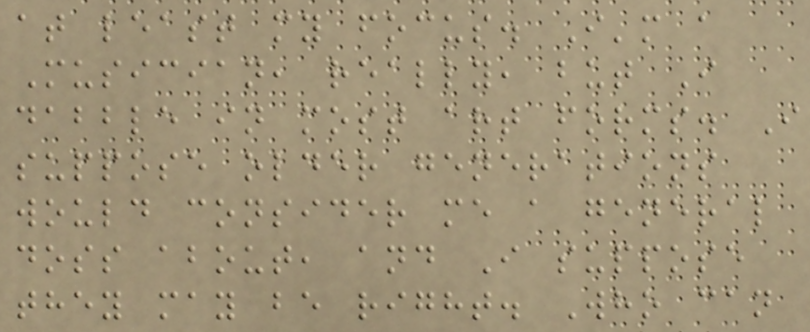at least my focus. I'm a
Musician, really, but I
dabble in most art forms. I
suppose older generations
would consider me a general
doss about, and I suppose
they may be right. Who can
